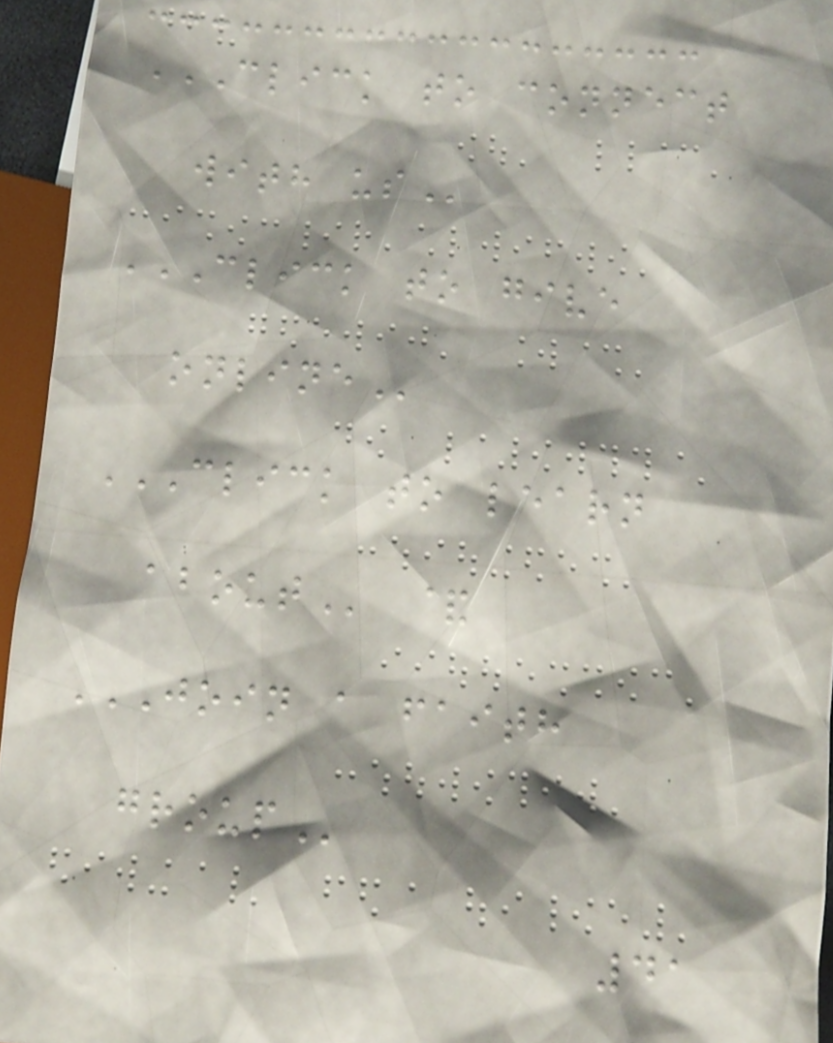CLICK TO CONNECT
WITH US
CLICK TO GIVE
ONLINE
CLICK TO LEARN
ABOUT &
JOIN A FAITH
GROUP
41
